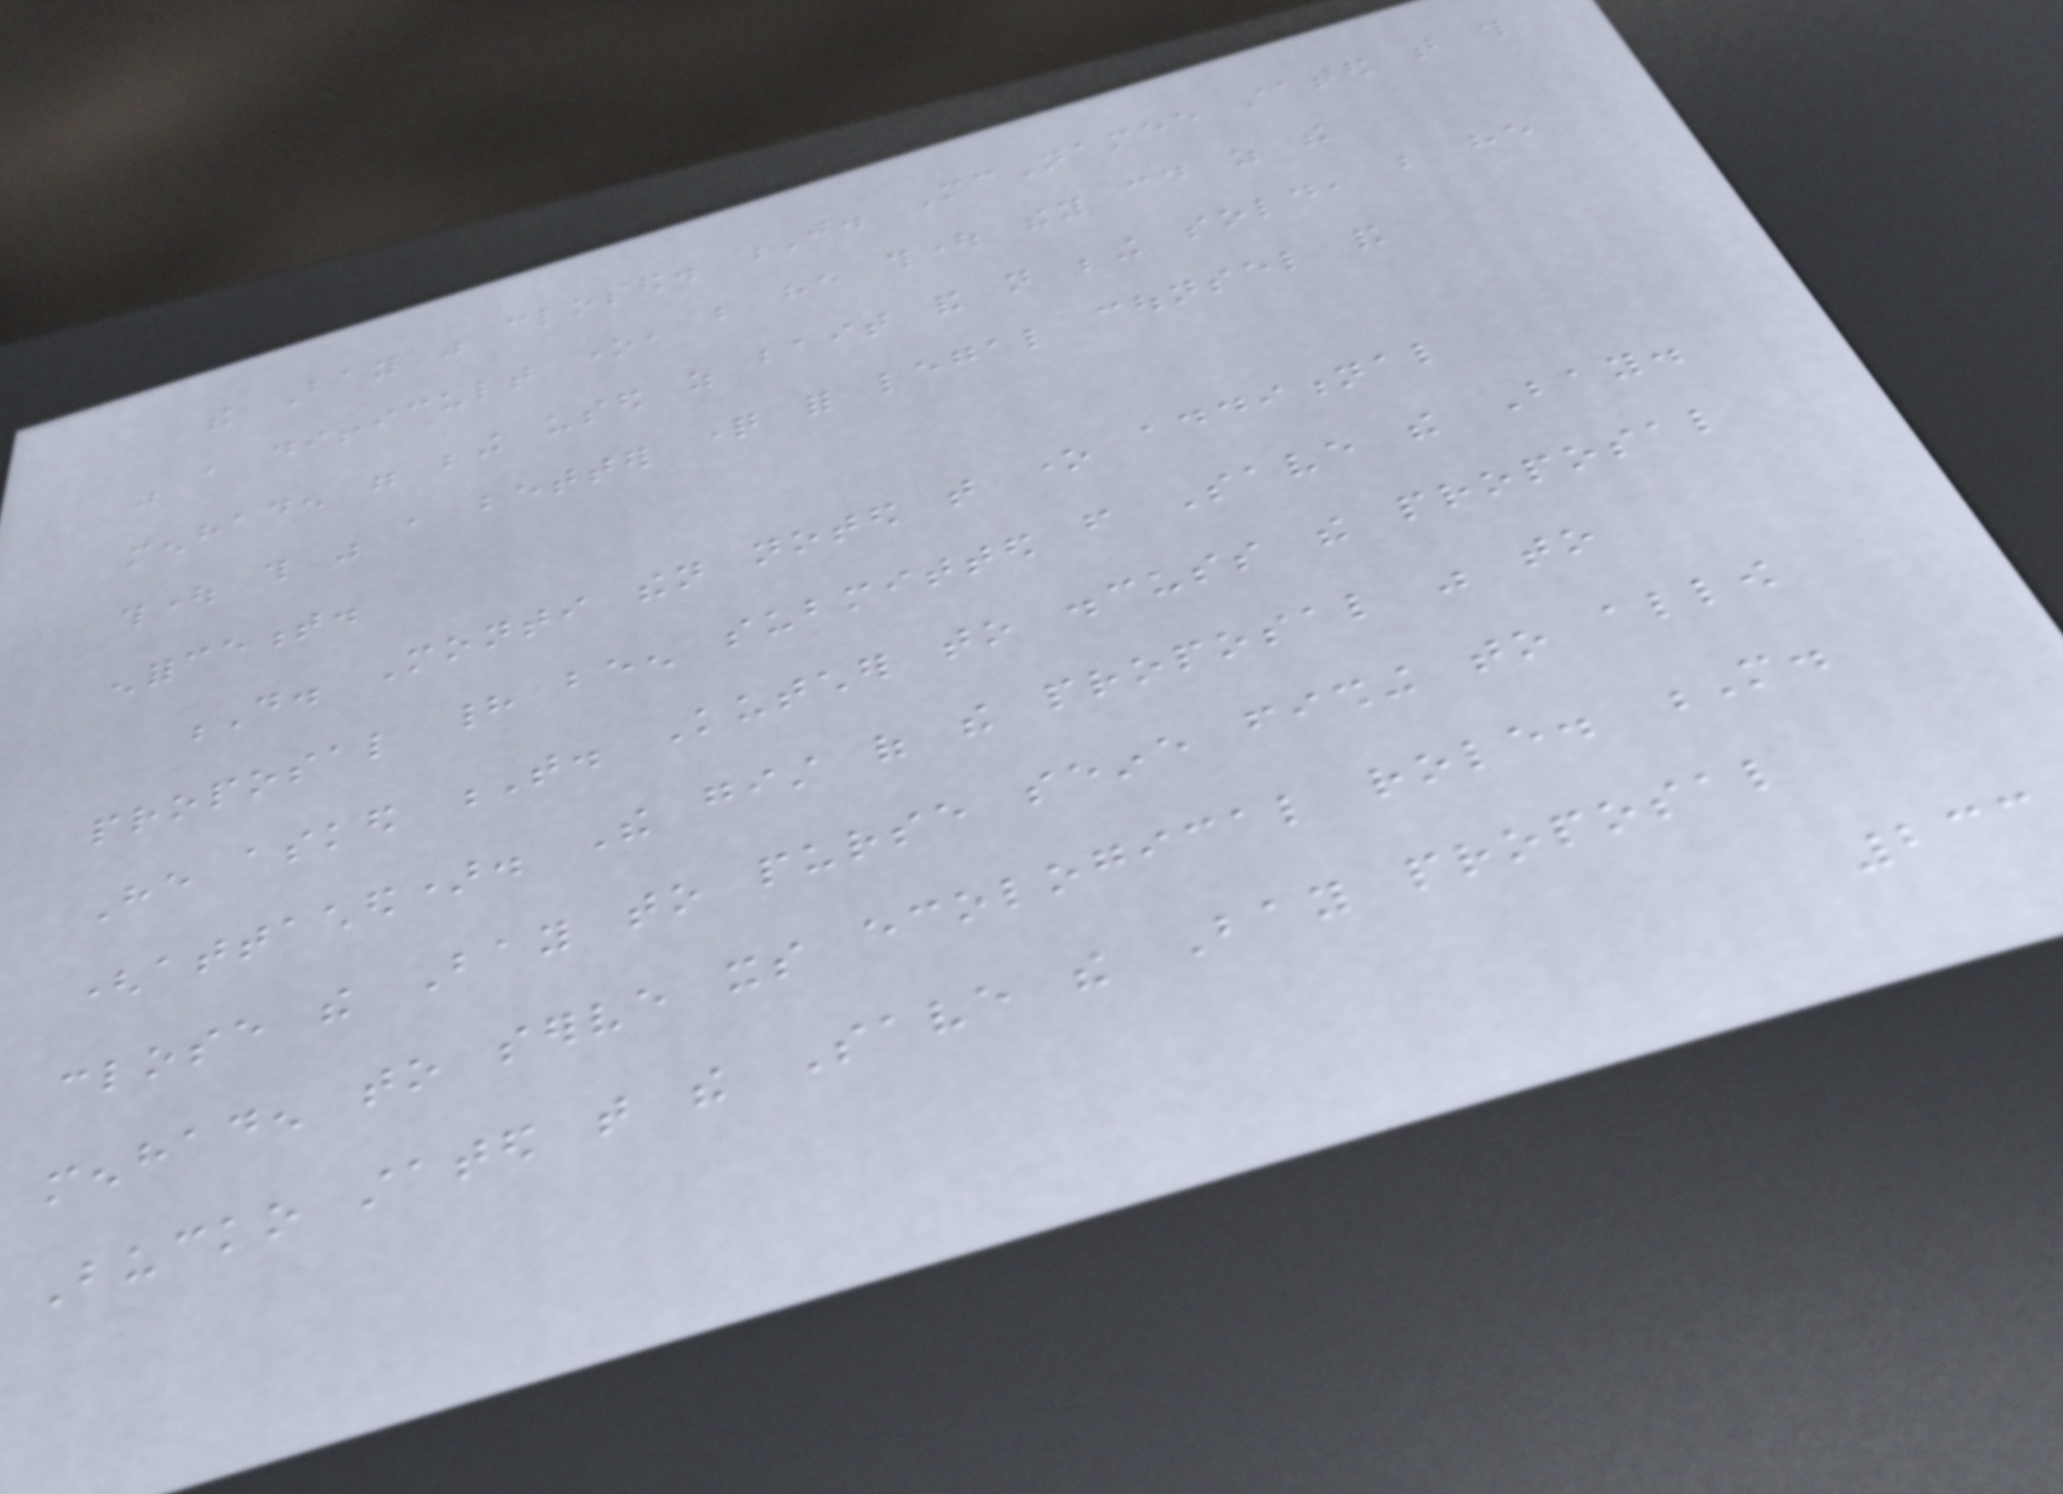the Bay was closed. J. McNamee stated that this
was a difficult one, but he thought they could as the
menhaden were being used as bait and not being sold, but he
thought this was a better question for legal counsel and
enforcement.
D. Monti then noted that one additional
proposal had been submitted from Save the Bay.
He asked T. Kutcher to discuss the proposal
(attached). The gist of the proposal was to
close the Bay to purse seine fishing to allow
menhaden to serve its ecological role. M.
Bucko stated that the Save the Bay proposal
233
